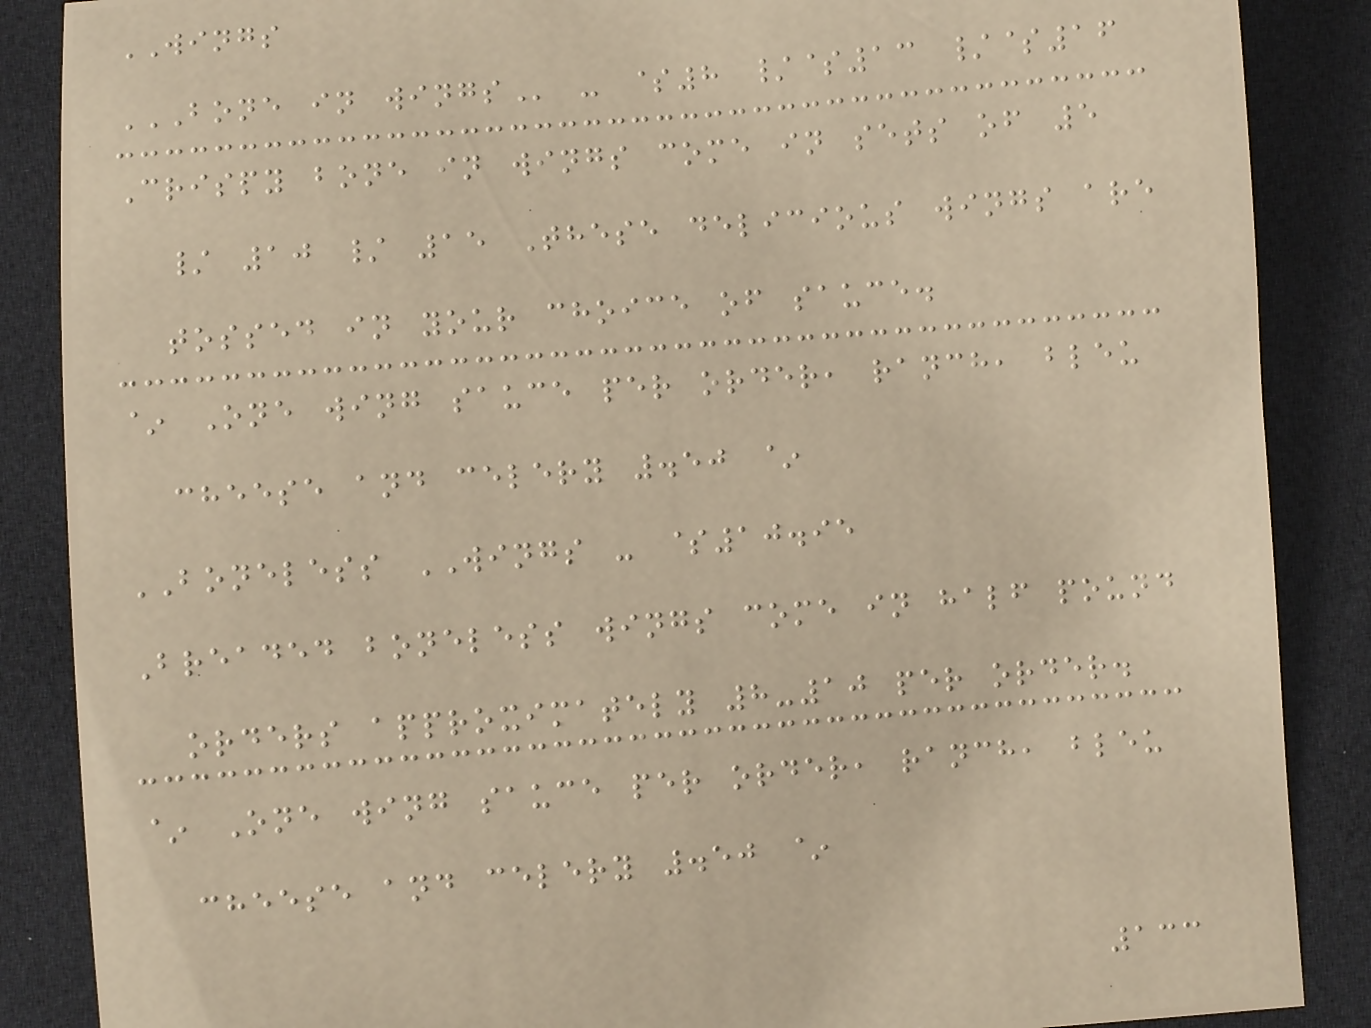WINGS
BONE IN WINGS - $8 /$13 /$16
Crispy bone in wings come in sets of 5
/ 10 / 15 These delicious wings are
tossed in your choice of sauce.
~ One wing sauce per order, ranch, bleu
cheese and celery .50 ~
BONELESS WINGS - $10.95
Breaded boneless wings come in half pound
orders approximately 8-10 per order.
~ One wing sauce per order, ranch, bleu
cheese and celery .50 ~
133
